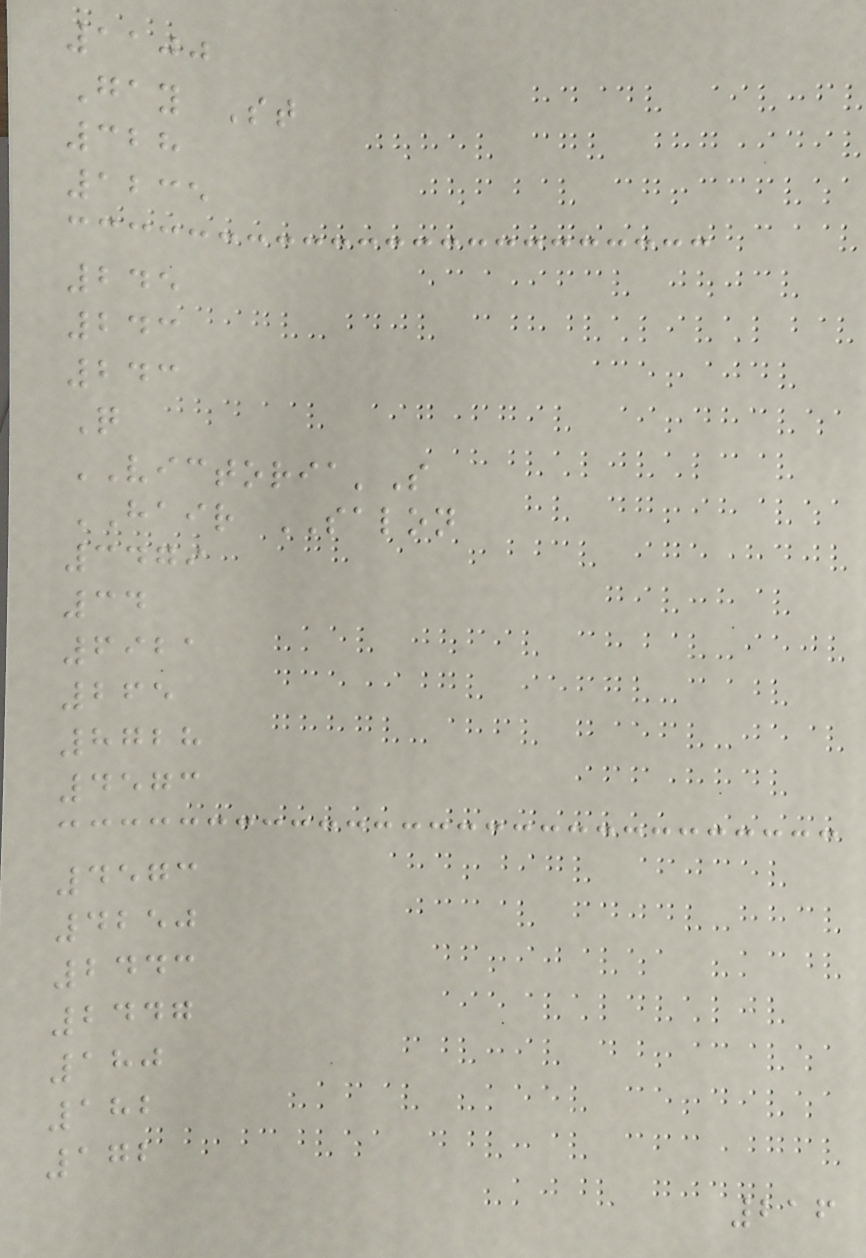1100
Gay St
328
1235
245
243
243
Q
VICTORIA'S
HAIR SALON
3479
34
6921
265
8728
4573
4573
4250
2443
2447
180
182
172
216
